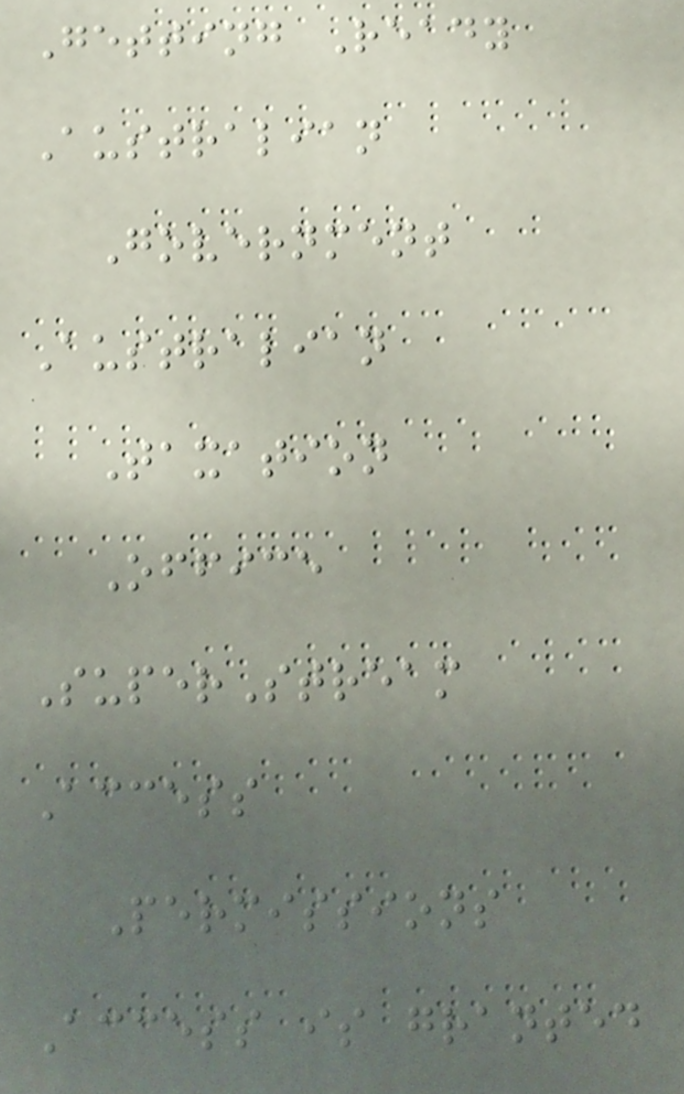Getting Ready
Australian
Government
Australian
Taxation
Office
SuperStream
Access
Permissions
Access is granted
